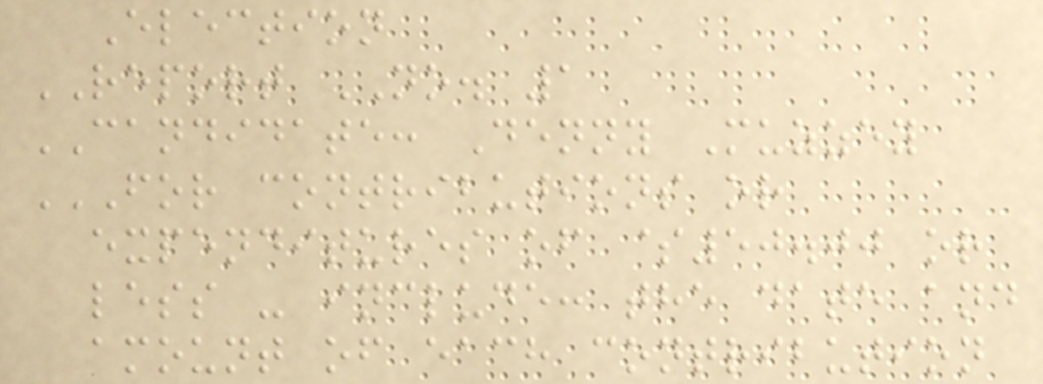Election
REPORT NO. 1
CANDIDATE: Denny Muzzey
FOR CONTRIBUTIONS OR
EXPENDITURES OF $50.00 OR
LESS - INCLUDE: THE DATE AND
AMOUNT OF EACH CONTRIBUTION
